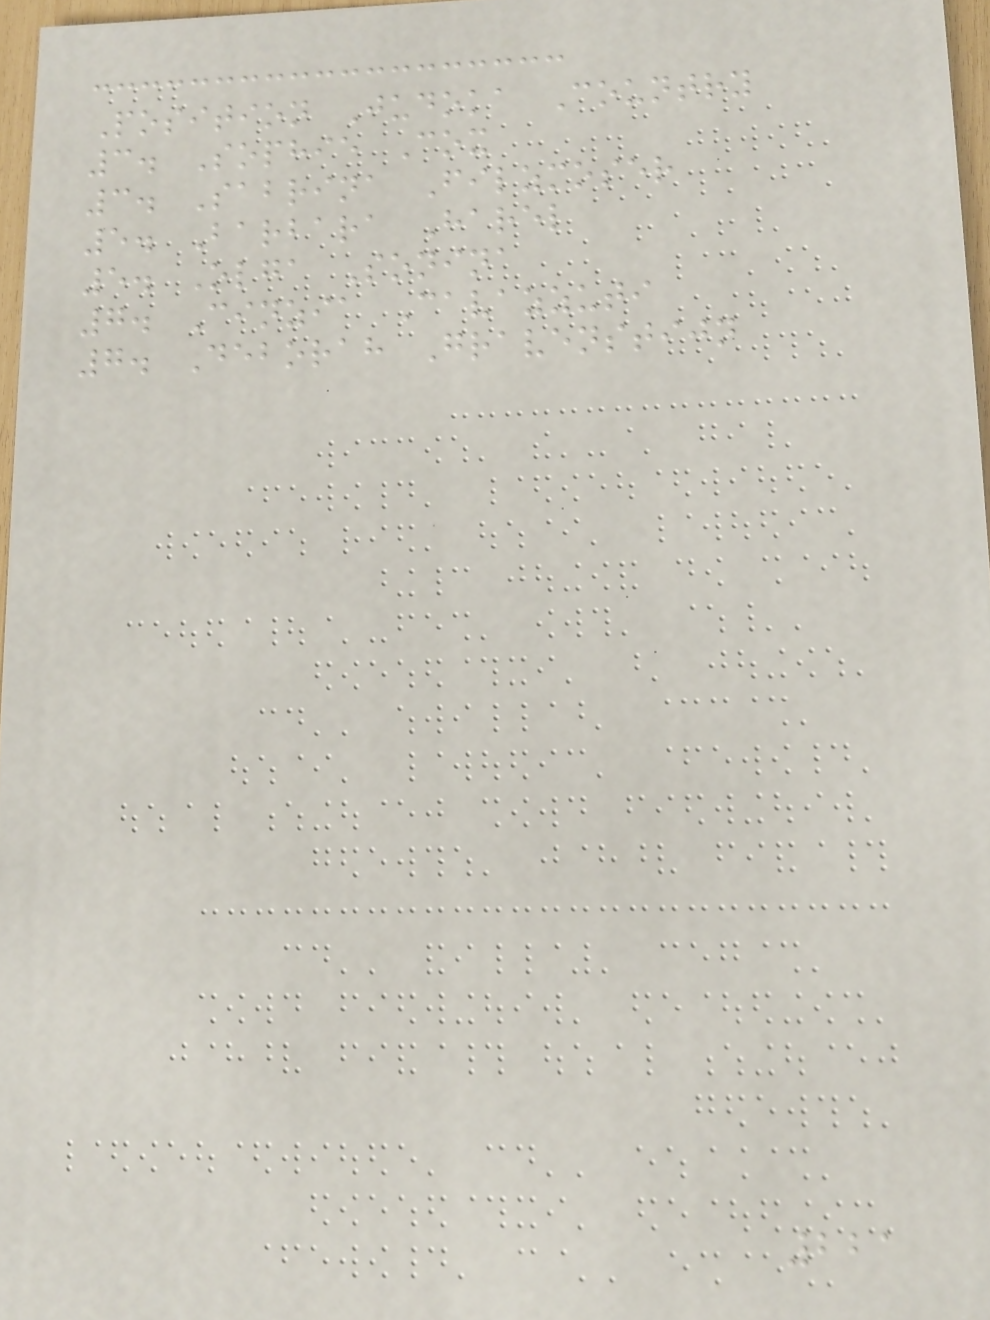Position Judoka Country
3. Sophie Cox
3. Sabrina Filzmoser
5. Barbara Harel
5. Olga Sonina
7. Cinzia Cavazzuti
7. Deborah Gravenstijn
221
